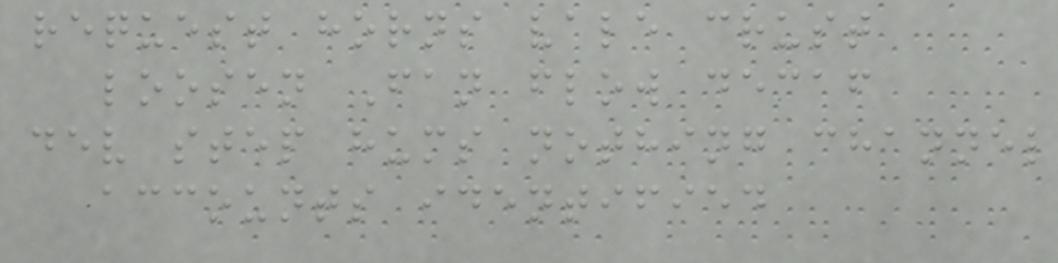request horns vale crust
loosen Fan flow decaf
dev step hums nothing channel
accounts identified
